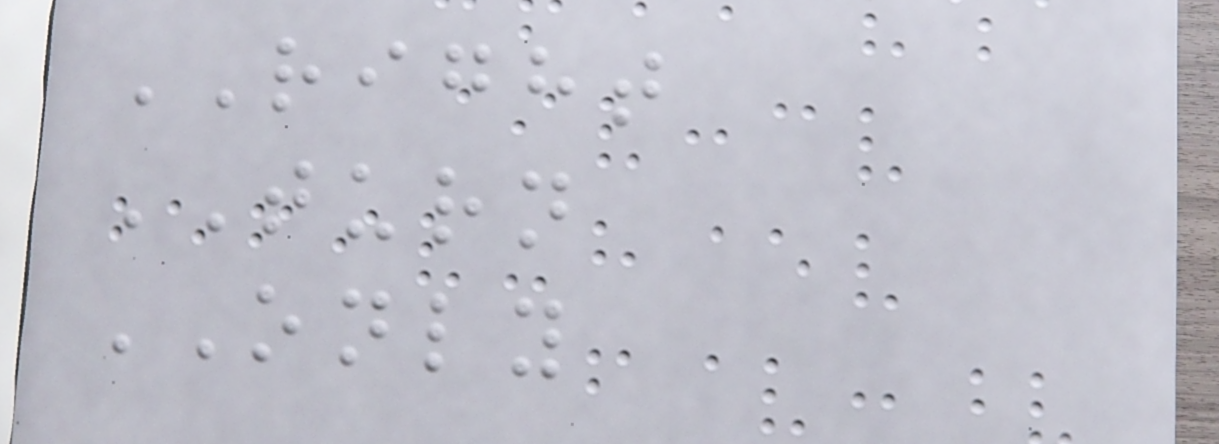RIGHT
TURN
ONLY
